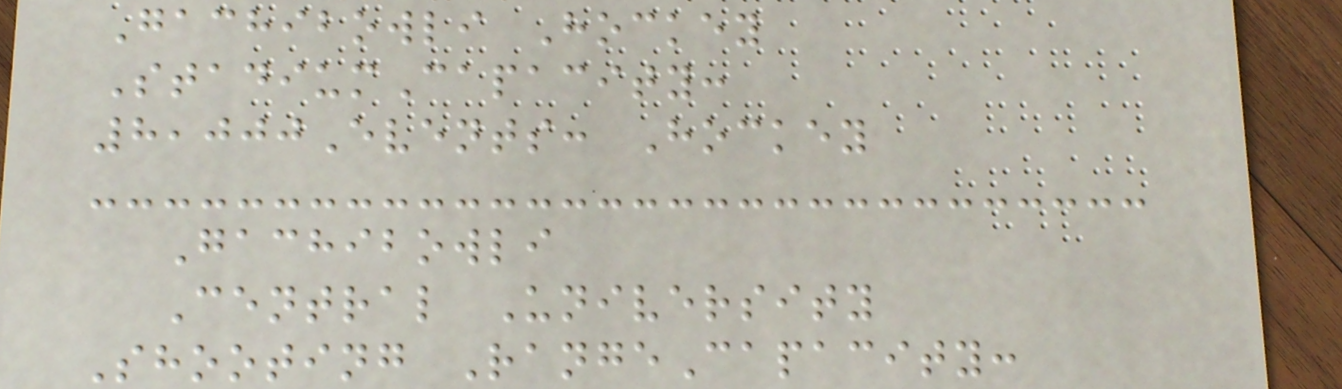Gachibowli Hockey
StadiumCapacity:
8,000Events: Hockey
Gachibowli
Central University
Shooting RangeCapacity:
